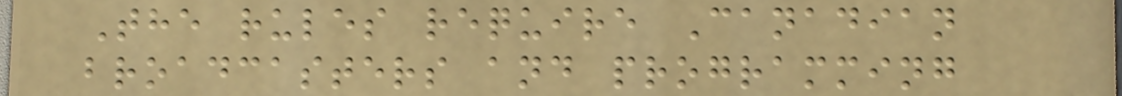The rules require Canadian
broadcasters and programming
